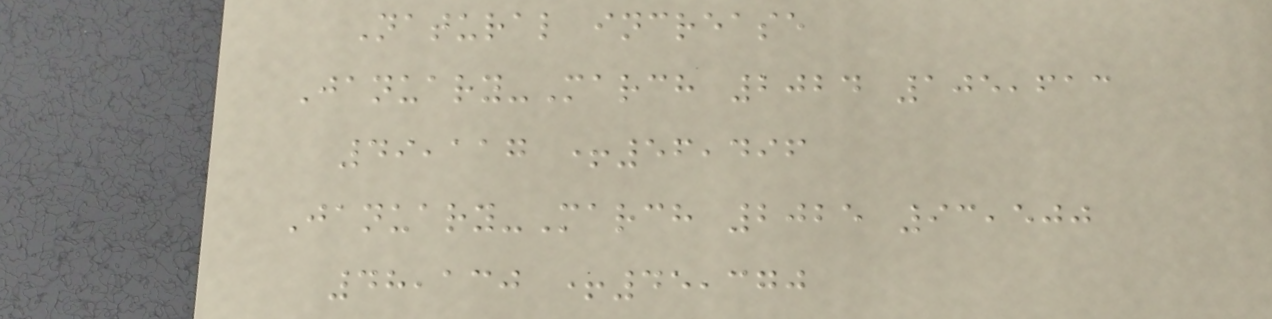Natural increase
January-March 2024 105,613
49,117 +56,496
January-March 2025 93,500
48,130 +45,370
